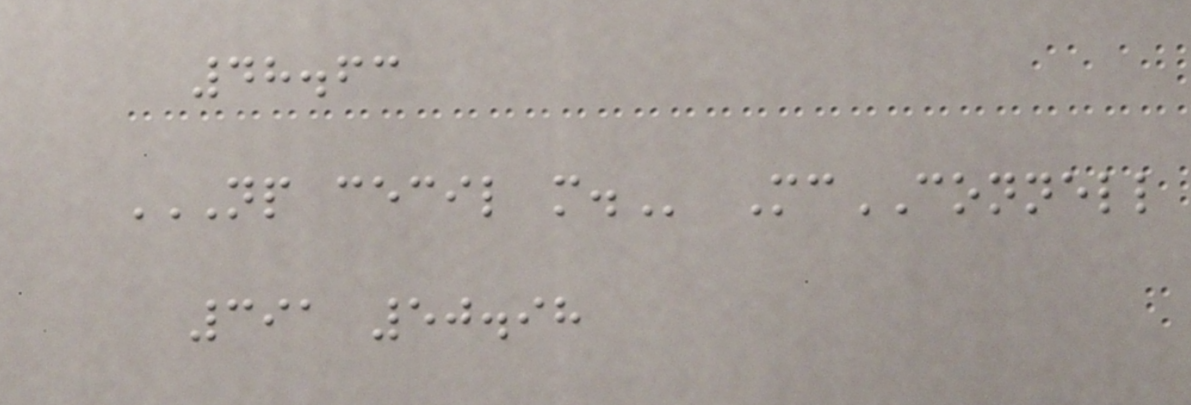48.63
NP CECIL M. McCONNELL
391 50.98
